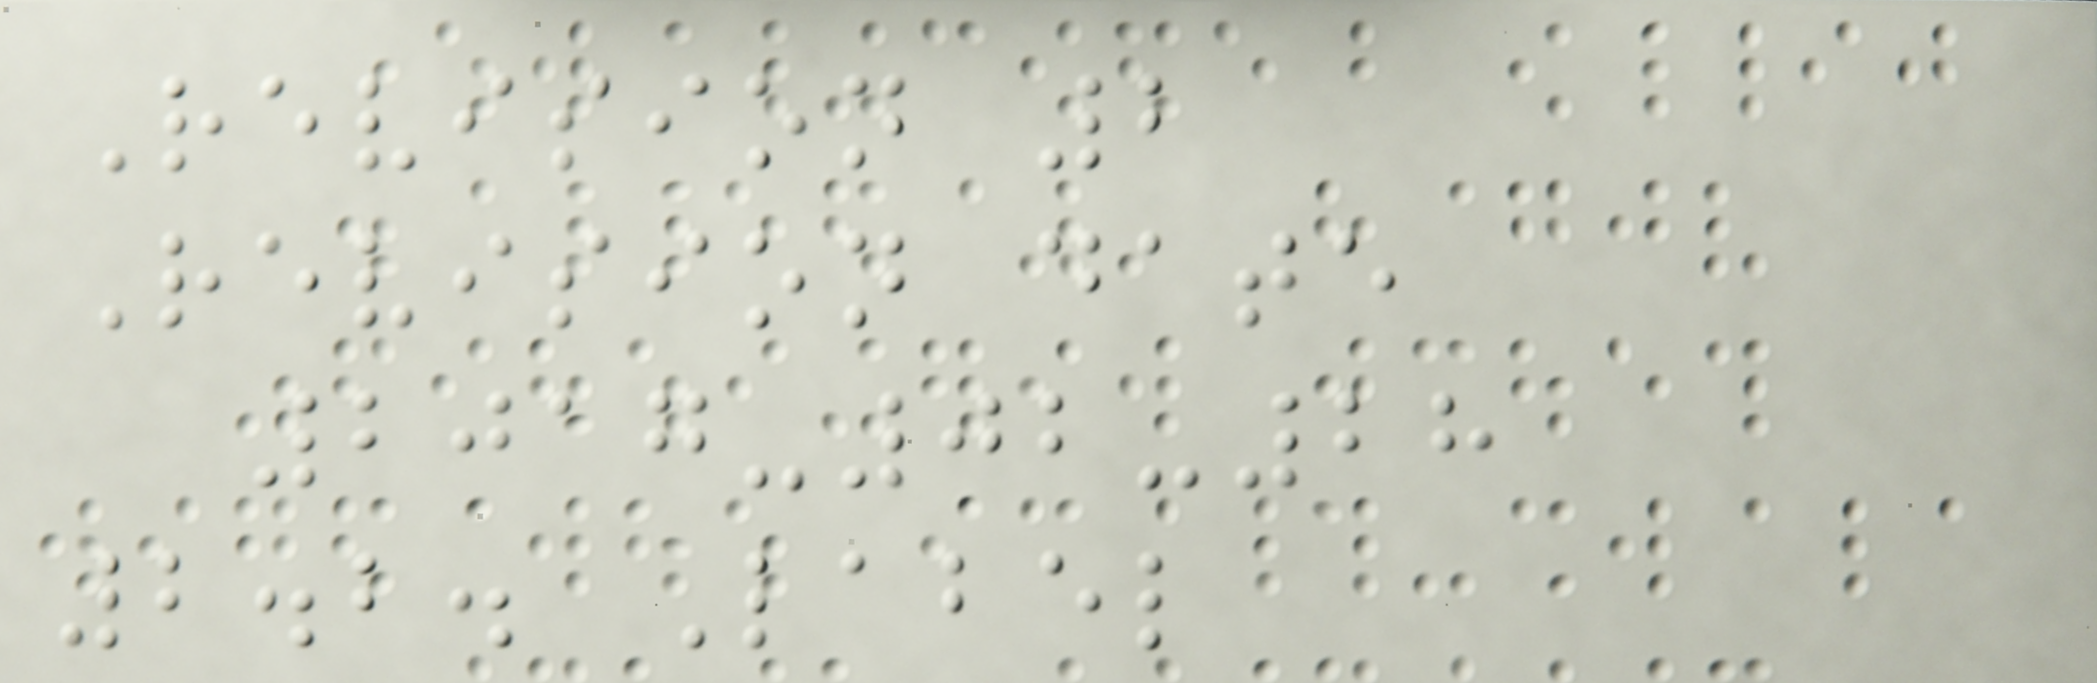Revision 2
Revision date
2017-02-28
2.2. Label
